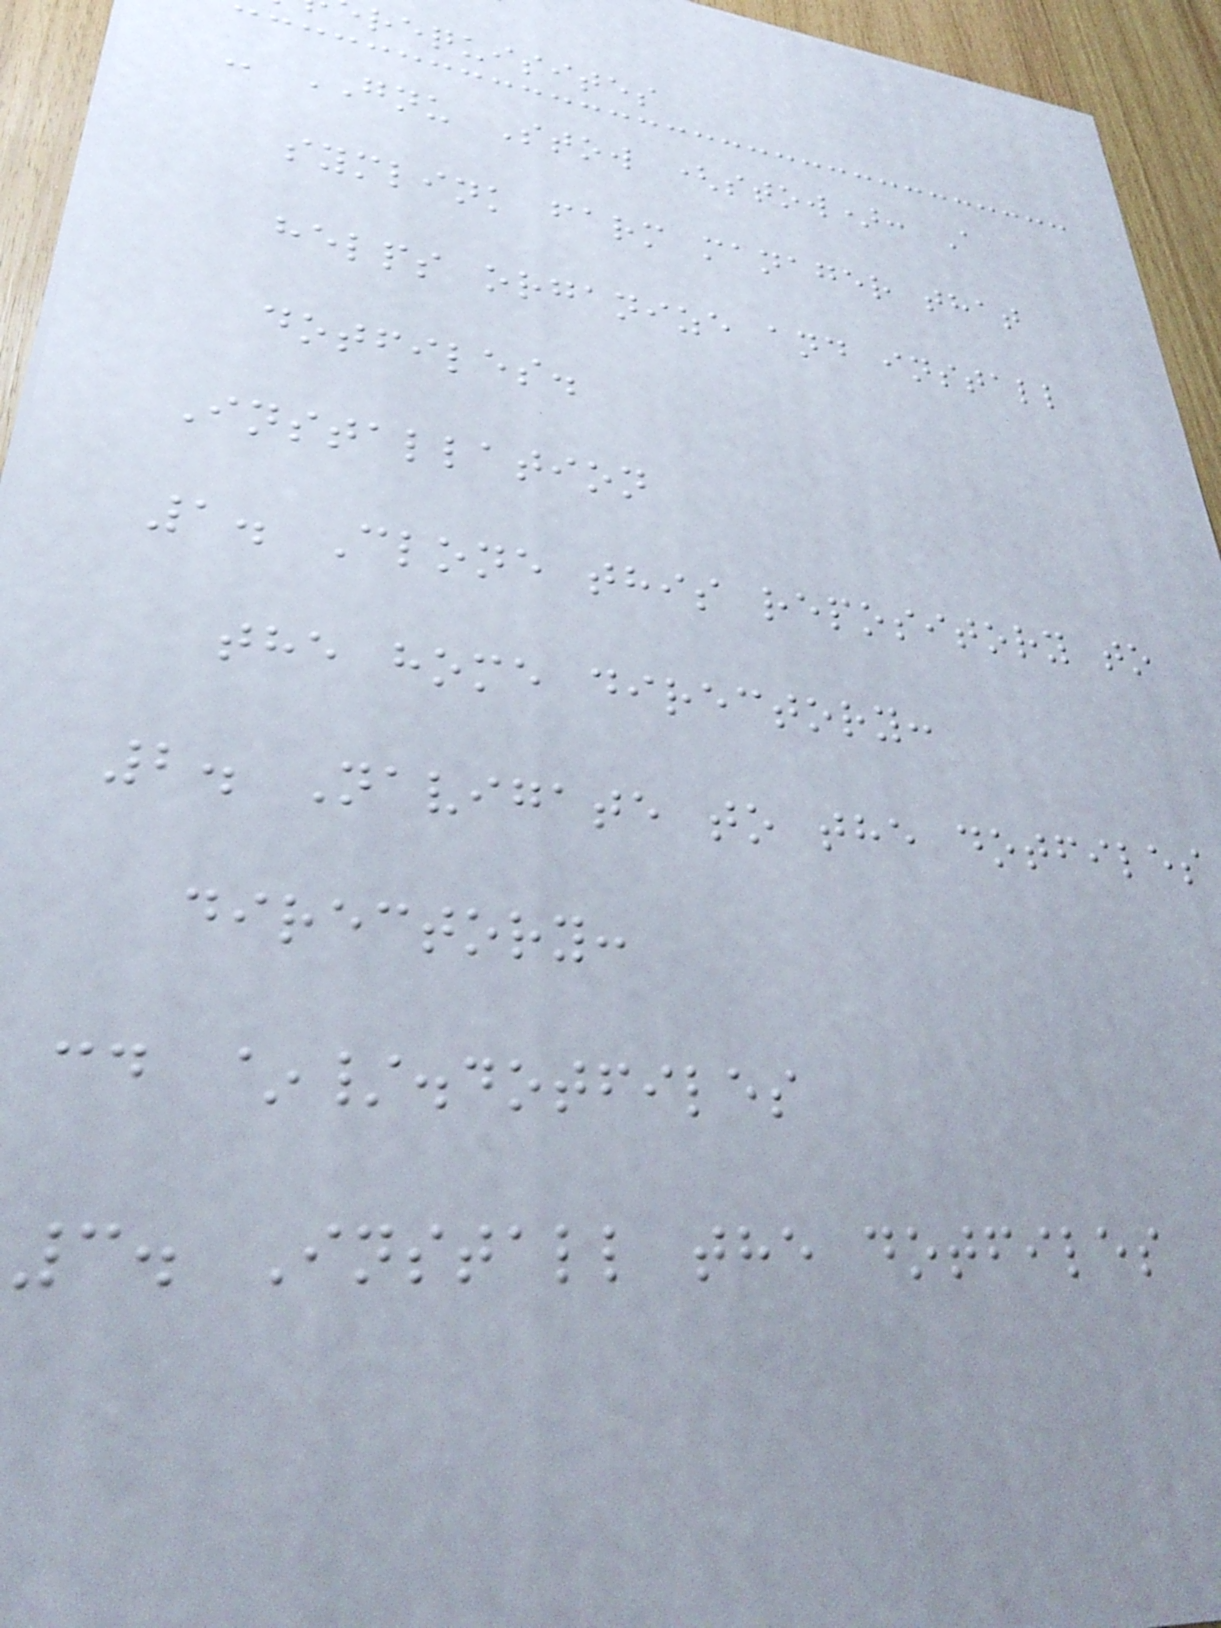requisites
- GNU Stow (stow): A
symlink farm manager that
helps organize and install
dotfiles.
Installation
1. Clone this repository to
the home directory:
2. Navigate to the dotfiles
directory:
cd ~/.dotfiles
3. Install the dotfiles
